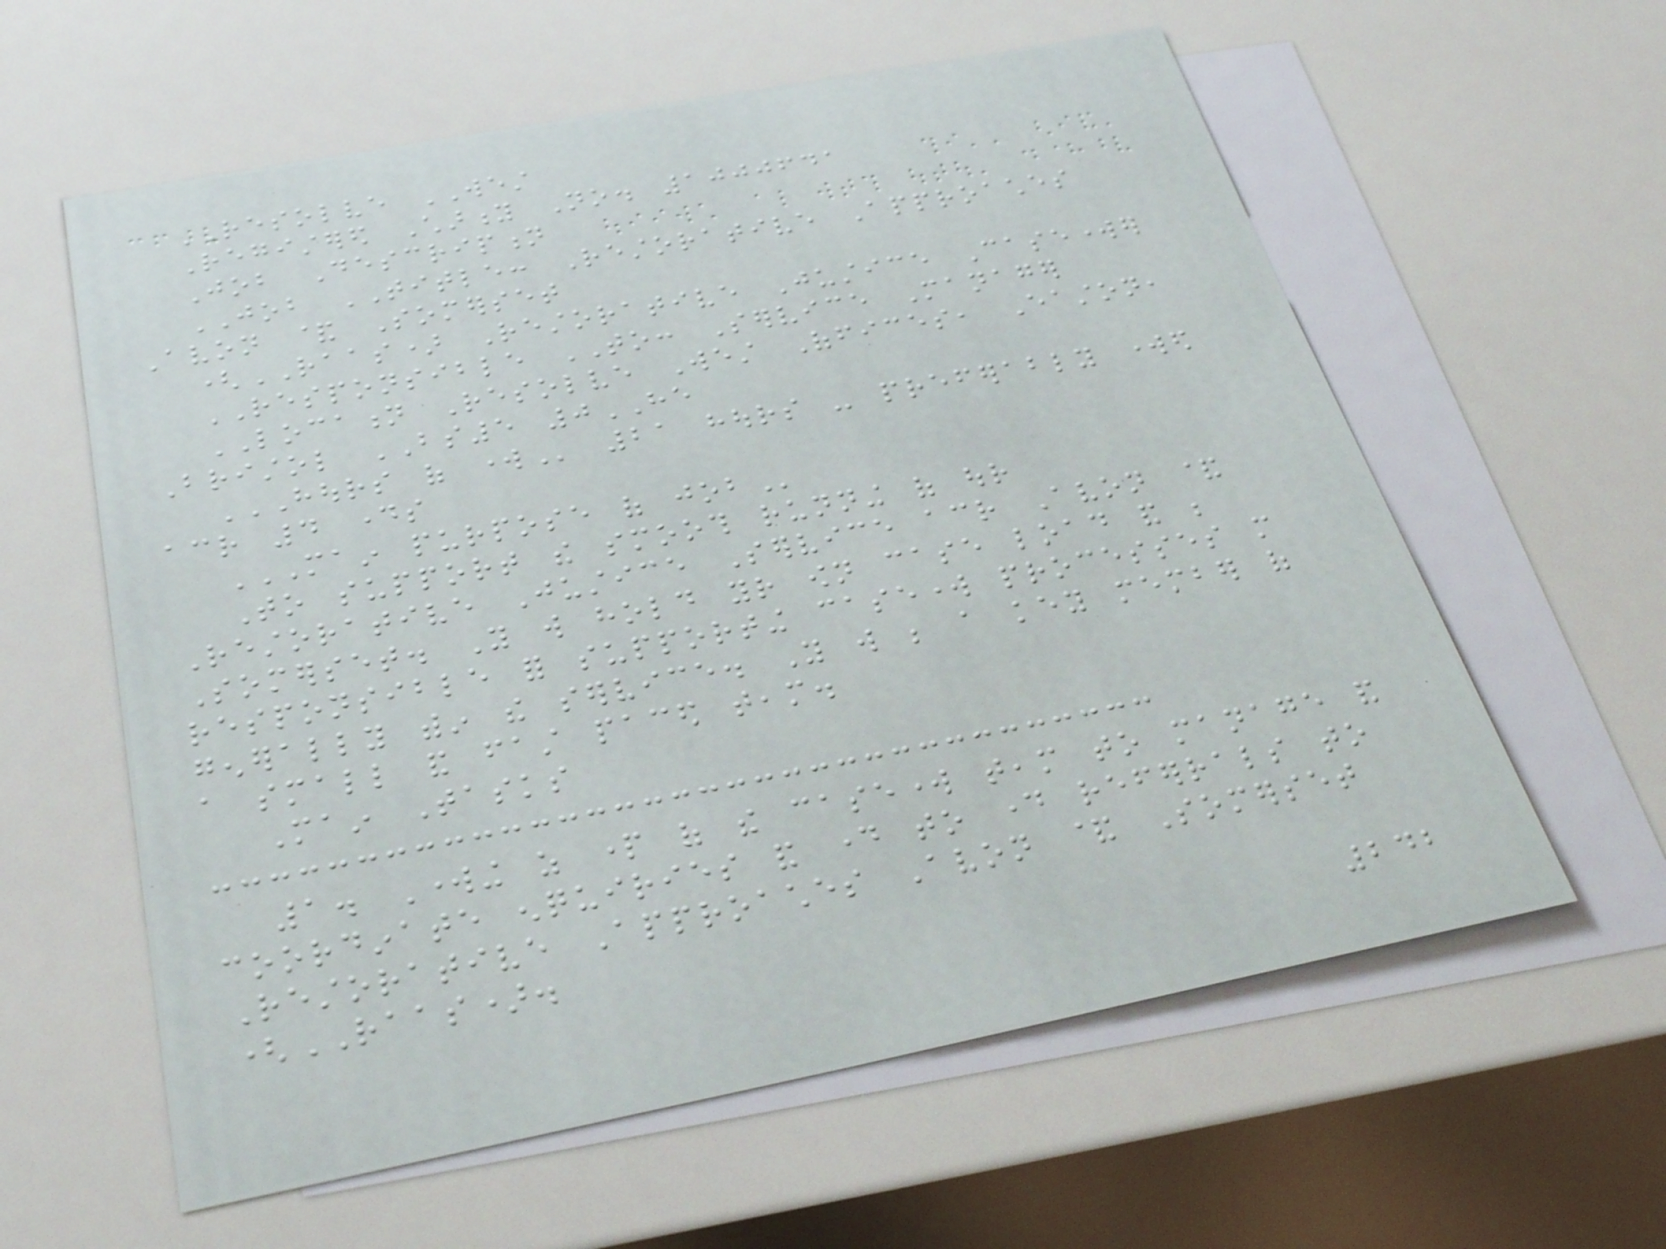RESOLVE WEST
Registered Charity No. 1000641
Job Description
JOB TITLE: Restorative Approaches
Avon & Somerset
(RAAS) Restorative Justice Caseworker
RESPONSIBLE TO: Service Manager
LOCATION Resolve West Offices, Easton,
Bristol BS5 0HE
HOURS OF WORK 21 hours - preferably worked
across 4 days
MAIN PURPOSE OF JOB
To support the smooth running of our
Restorative Justice Service across Avon &
Somerset. You will hold your own case load and be
responsible for supporting casework processes more
generally within the service. You will be a key member of
a small and fast paced team.
Main Tasks
1. Working as part of the casework team to manage and
coordinate enquiries and day to day referrals to
Restorative Approaches Avon & Somerset
(RAAS).
242
